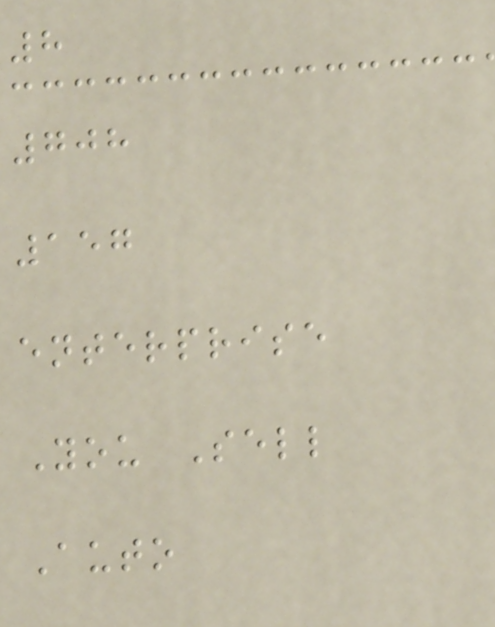8
708
157
enterprise
You Sell
Auto
